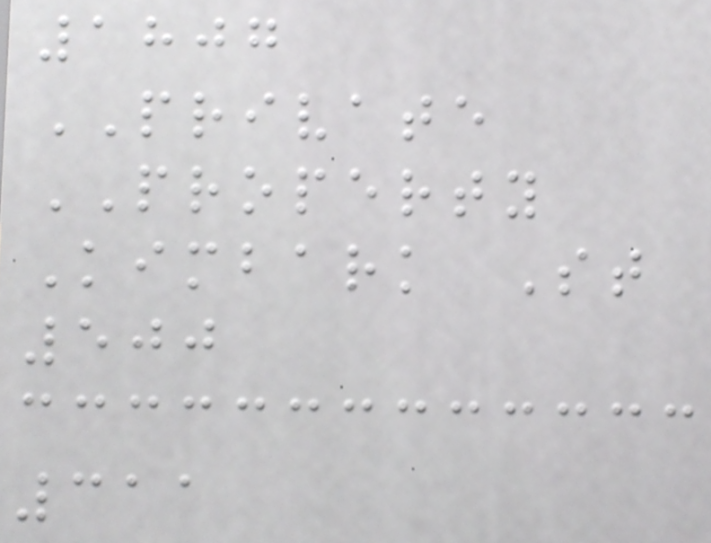1807
PRIVATE
PROPERTY
Kimbark St
500
311
